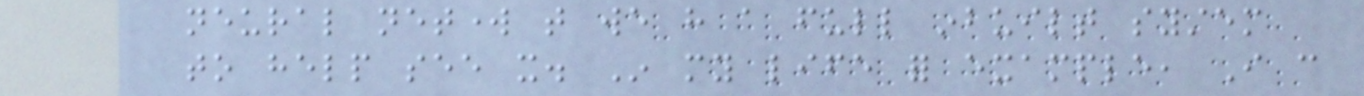neural network that we have a full inbuilt system
to help see it. In my life for example, I can
